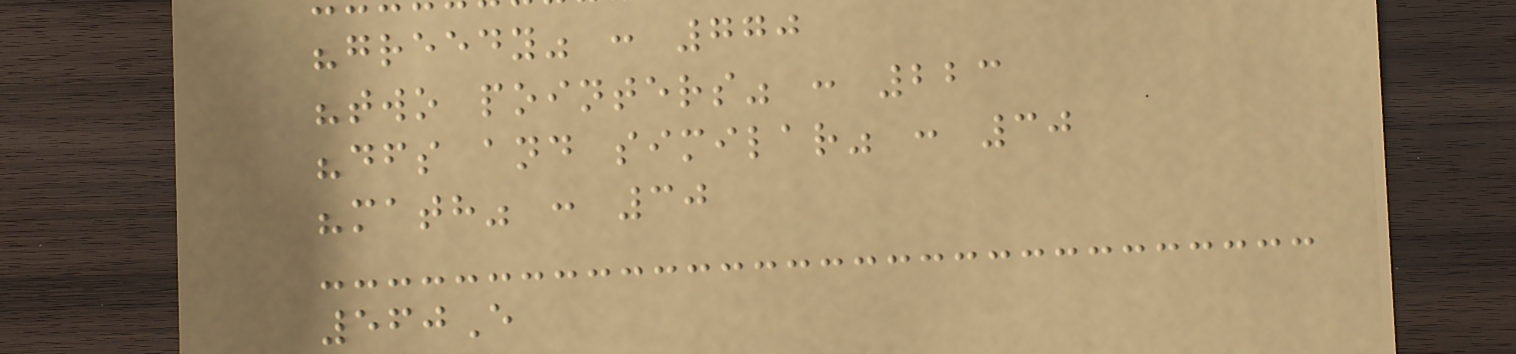"greedy" : 770
"two pointers" : 223
"dfs and similar" : 30
"math" : 30
560E
